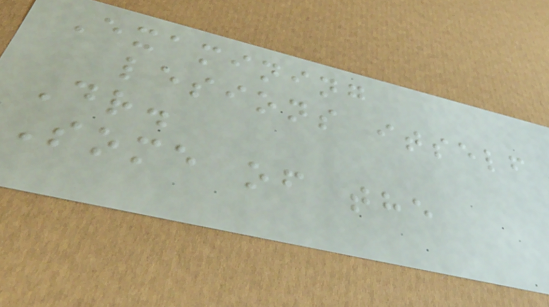Examining
lesions itself
Dr.
Some of the
